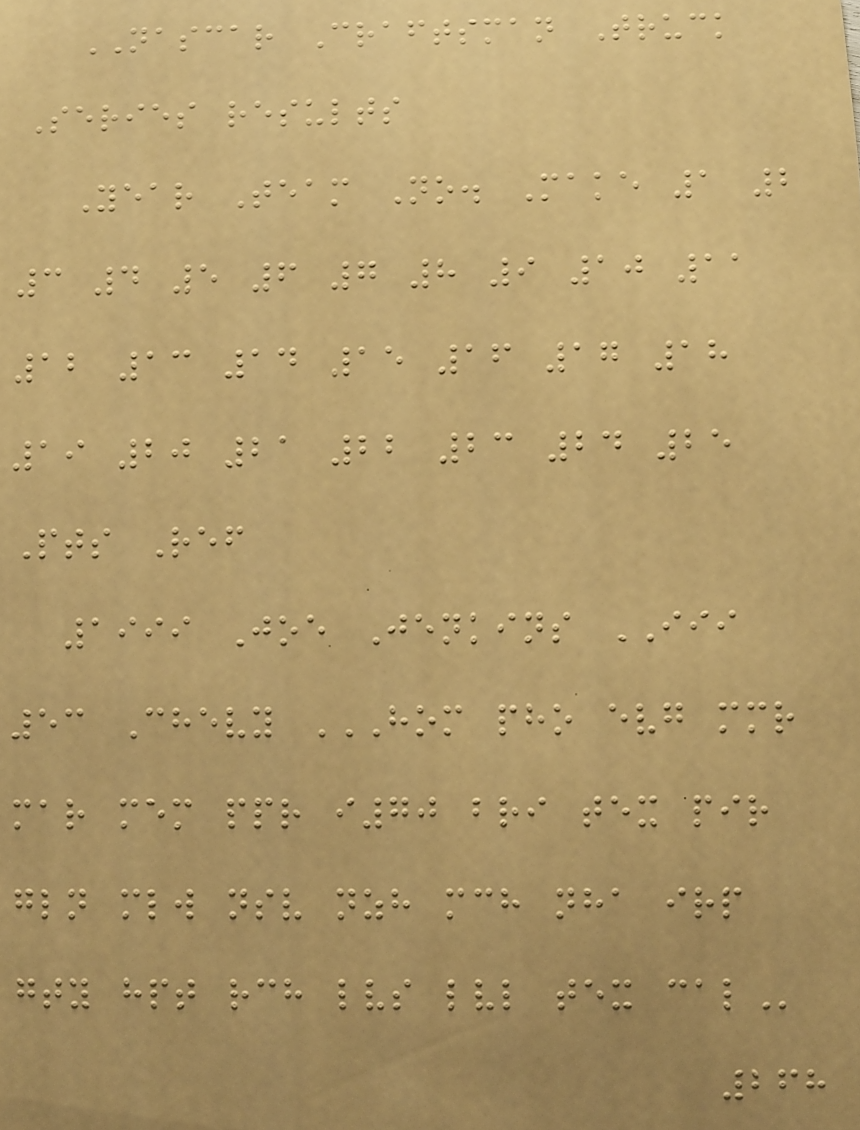NASCAR Craftsman Truck
Series results
Year Team No. Make 1 2
3 4 5 6 7 8 9 10 11
12 13 14 15 16 17 18
19 20 21 22 23 24 25
Pts Ref
1999 Joe Jenkins III
53 Chevy HOM PHO EVG MMR
MAR MEM PPR I70 BRI TEX PIR
GLN MLW NSV NZH MCH NHA IRP
GTY HPT RCH LVS LVL TEX CAL
268
